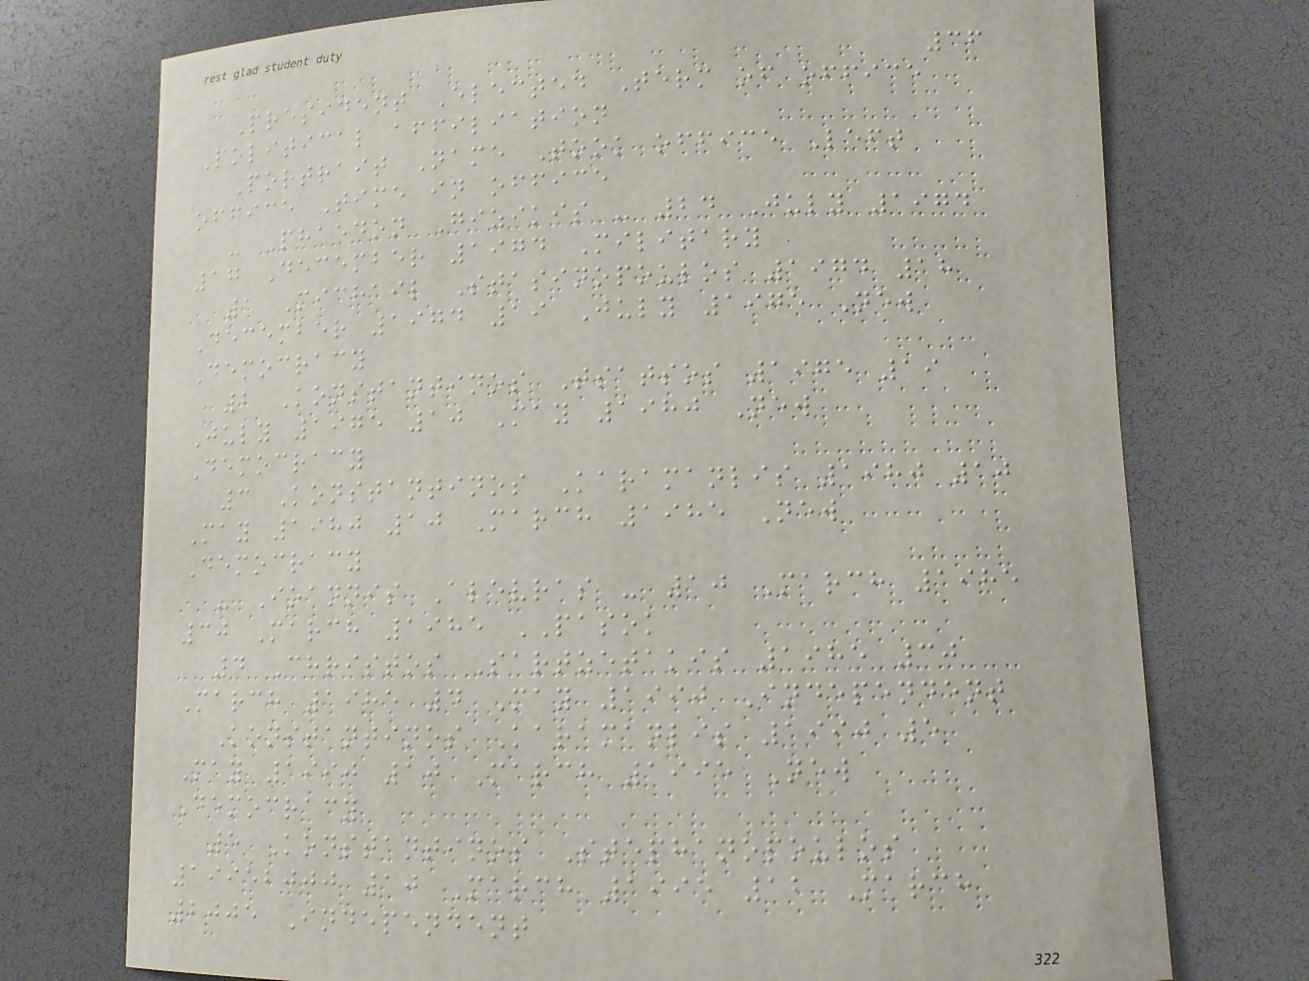36
President Elected Term of office
Political affiliation
Portrait Name Took office Left
office Time in office
- Phaedon Gizikis - 24 July 1974
17 December 1974 Military
1 Michail Stasinopoulos 1974 18
December 1974 19 July 1975 New
Democracy
2 Konstantinos Tsatsos 1975 19
July 1975 10 May 1980 New
Democracy
3 Konstantinos Karamanlis 1980 10
May 1980 10 March 1985 New
Democracy
- Ioannis Alevras - 10 March 1985
30 March 1985 PASOK
4 Christos Sartzetakis 1985 30
March 1985 4 May 1990 Independent
Konstantinos Karamanlis 1990 5
May 1990 10 March 1995 New
Democracy
5 Konstantinos Stephanopoulos
19952000 10 March 1995 12 March
2005 Independent
